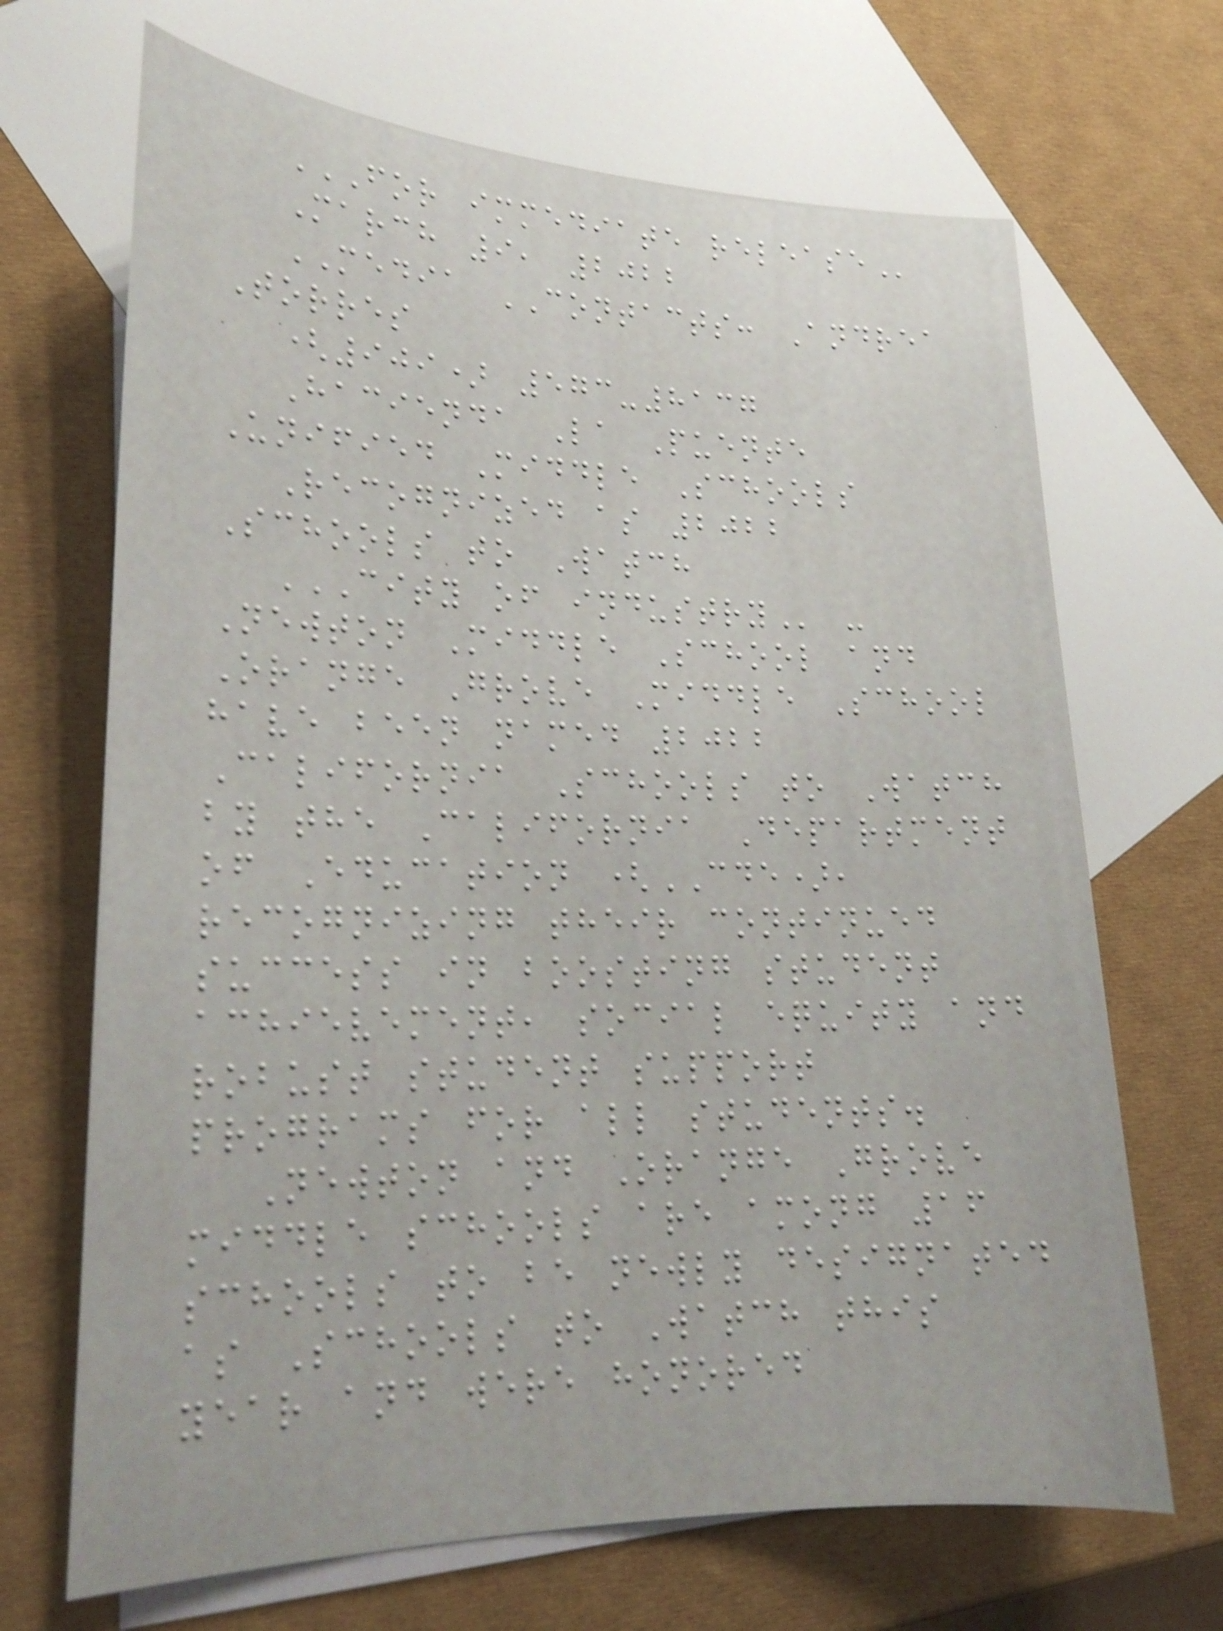FOR IMMEDIATE RELEASE
March 9, 2022
MEDIA CONTACTS: Andrea
Torres
(909) 573-8137
Hacienda La Puente
Unified Middle Schools
Recognized as 2022
Schools to Watch
CITY OF INDUSTRY -
Newton Middle School and
Orange Grove Middle School
have been named 2022
California Schools to Watch
by the California Department
of Education (CDE),
recognizing their continued
success in boosting student
achievement, social equity and
robust student support
programs for all students.
Newton and Orange Grove
middle schools are among 16
schools to be newly designated
as Schools to Watch this
year and were honored
